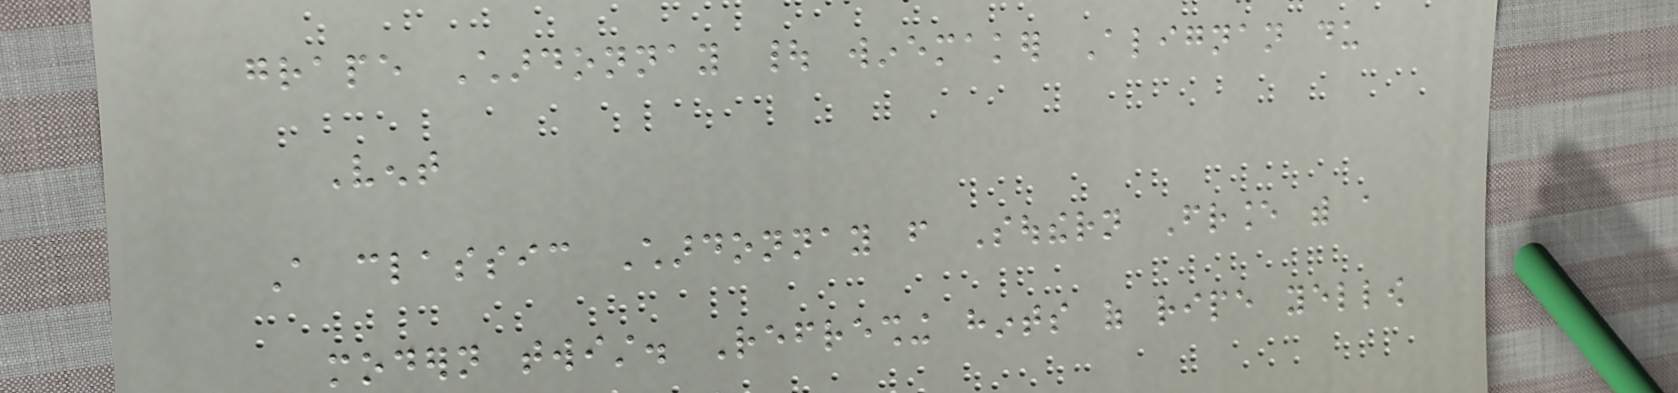grape Chardonnay | winemaker Alignan du
Vent
A classic Chardonnay from Southern France with a
modern twist. Refreshing hints of ripe yellow
